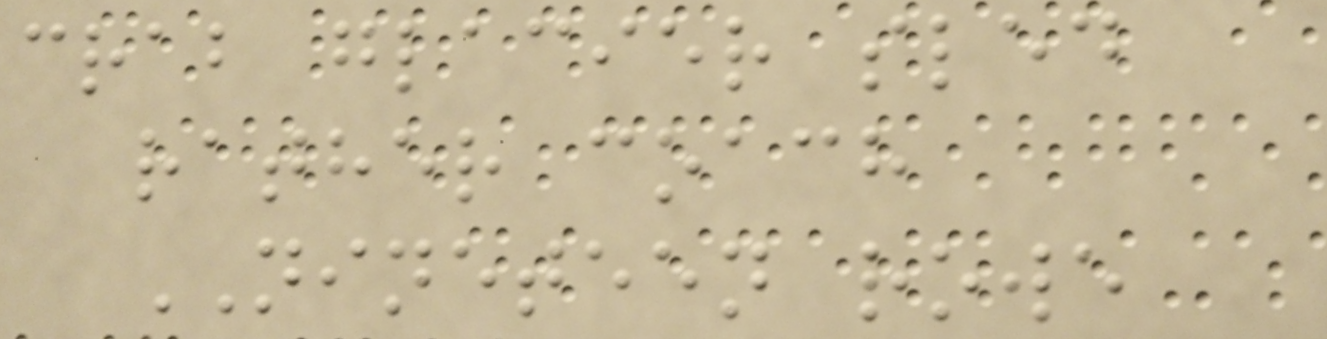crab glacier sled
rather coach
NINETEEN rowe
